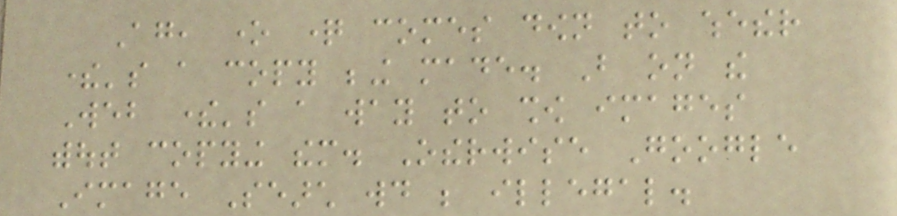Again, one question comes down to whether
there's a copy being made. But on the
Web there's a way to show images
without copying them. Otherwise Google
Image Search would be illegal.
